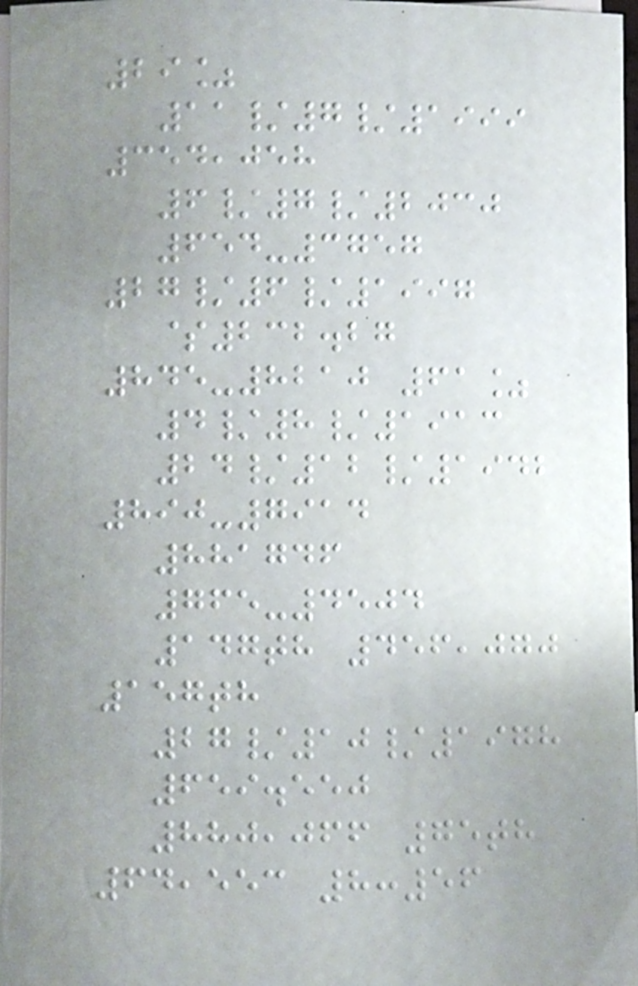29%
11/7/1999
354,058
6/7/2030
654-3757
27/6/1997
$232.27
845-8210 61%
4/8/1913
24/12/1942
890-7914
881746
765-4504
147th 456,070
157th
27/10/1978
659.550
880,066 75th
64,553 8:56
